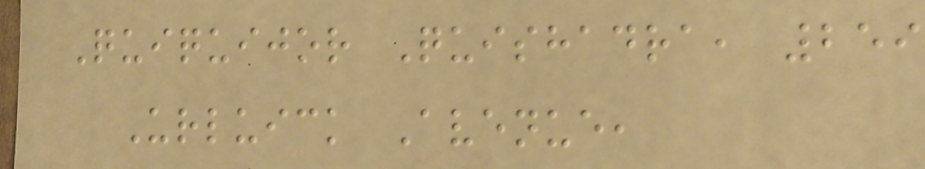Quiquijor Quishadra, 259
Urluick Avenue,
